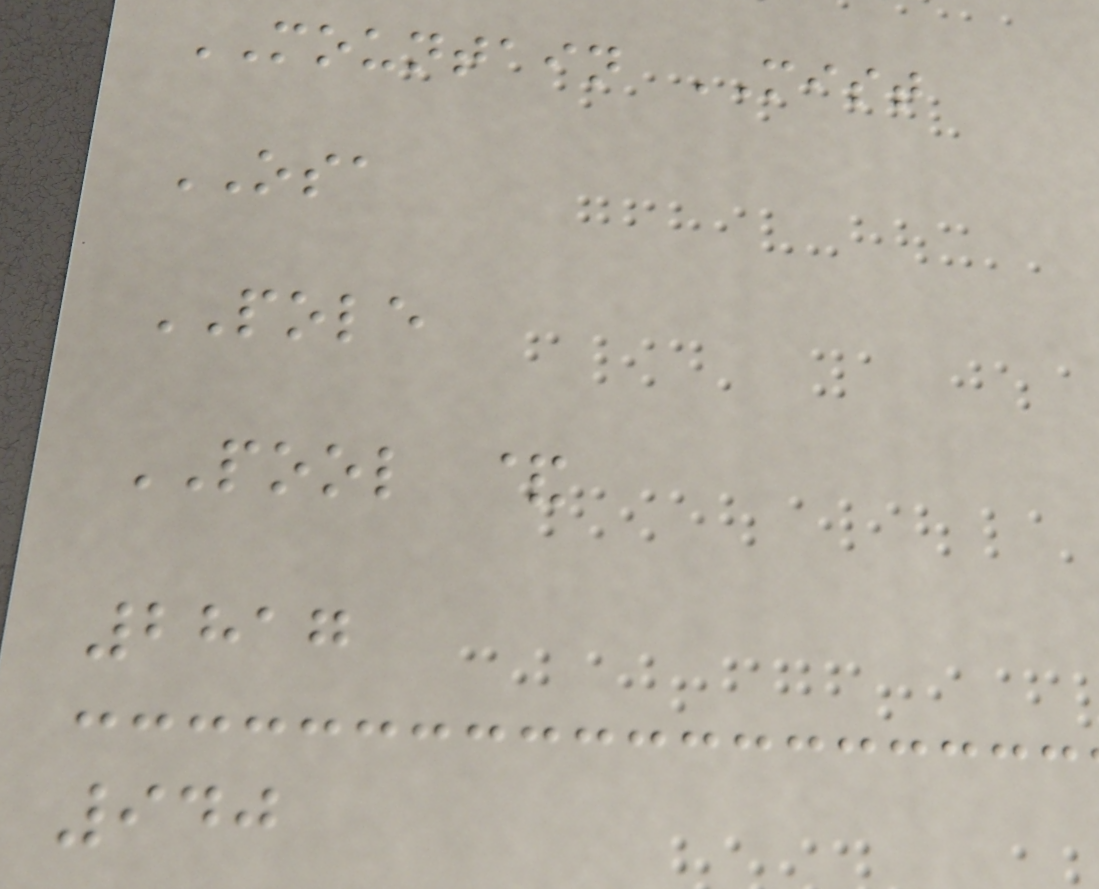MOUNTAIN MIST
OSA
POLE
POOL &
2817
940
